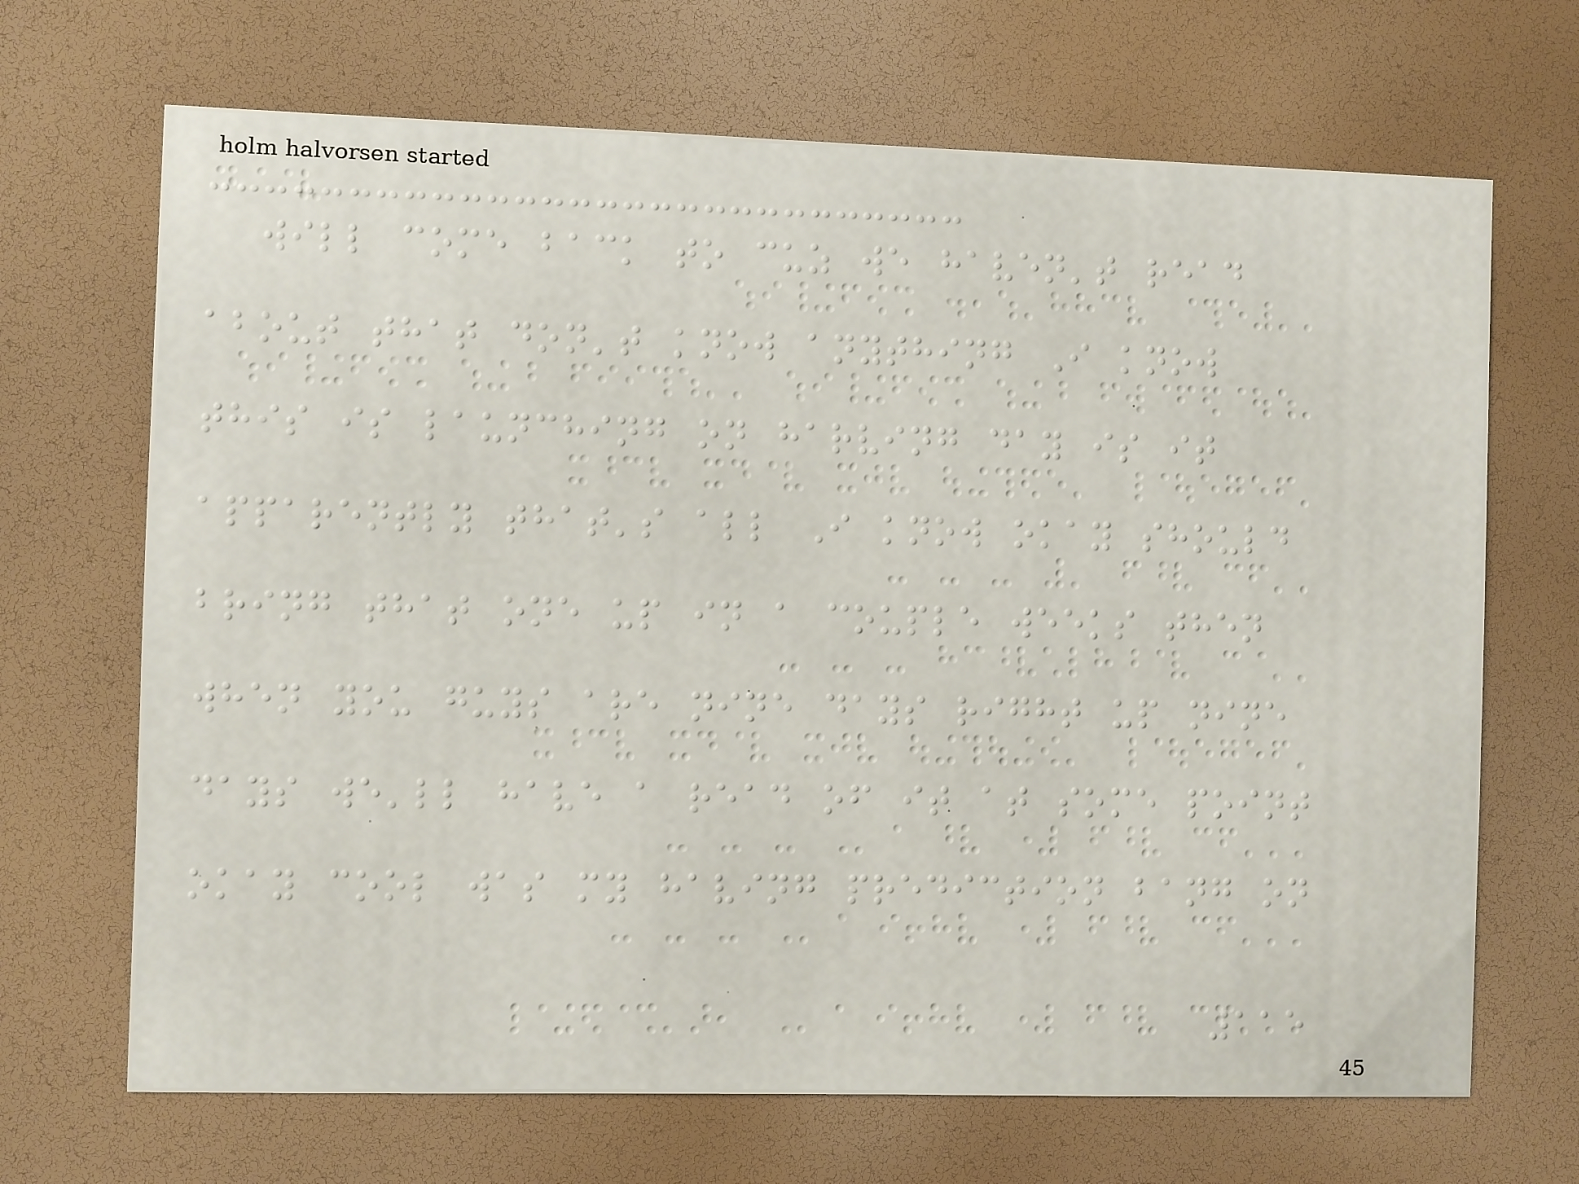will come back to cuz we haven't read
about that don't know anything I know
this is launching on harving day is it
apparently that's all I know okay should
bring that one up in a couple weeks then
when you guys are nine days right up nine
days we'll have a read of it at some point
okay cool was my having prediction bang on
115
